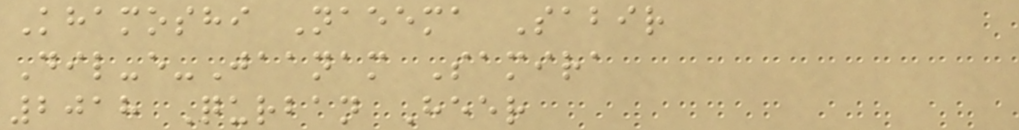Khamoshi Naeema Sabir
Dil-e-Jaanam Samira
2018 Qurban Heer
